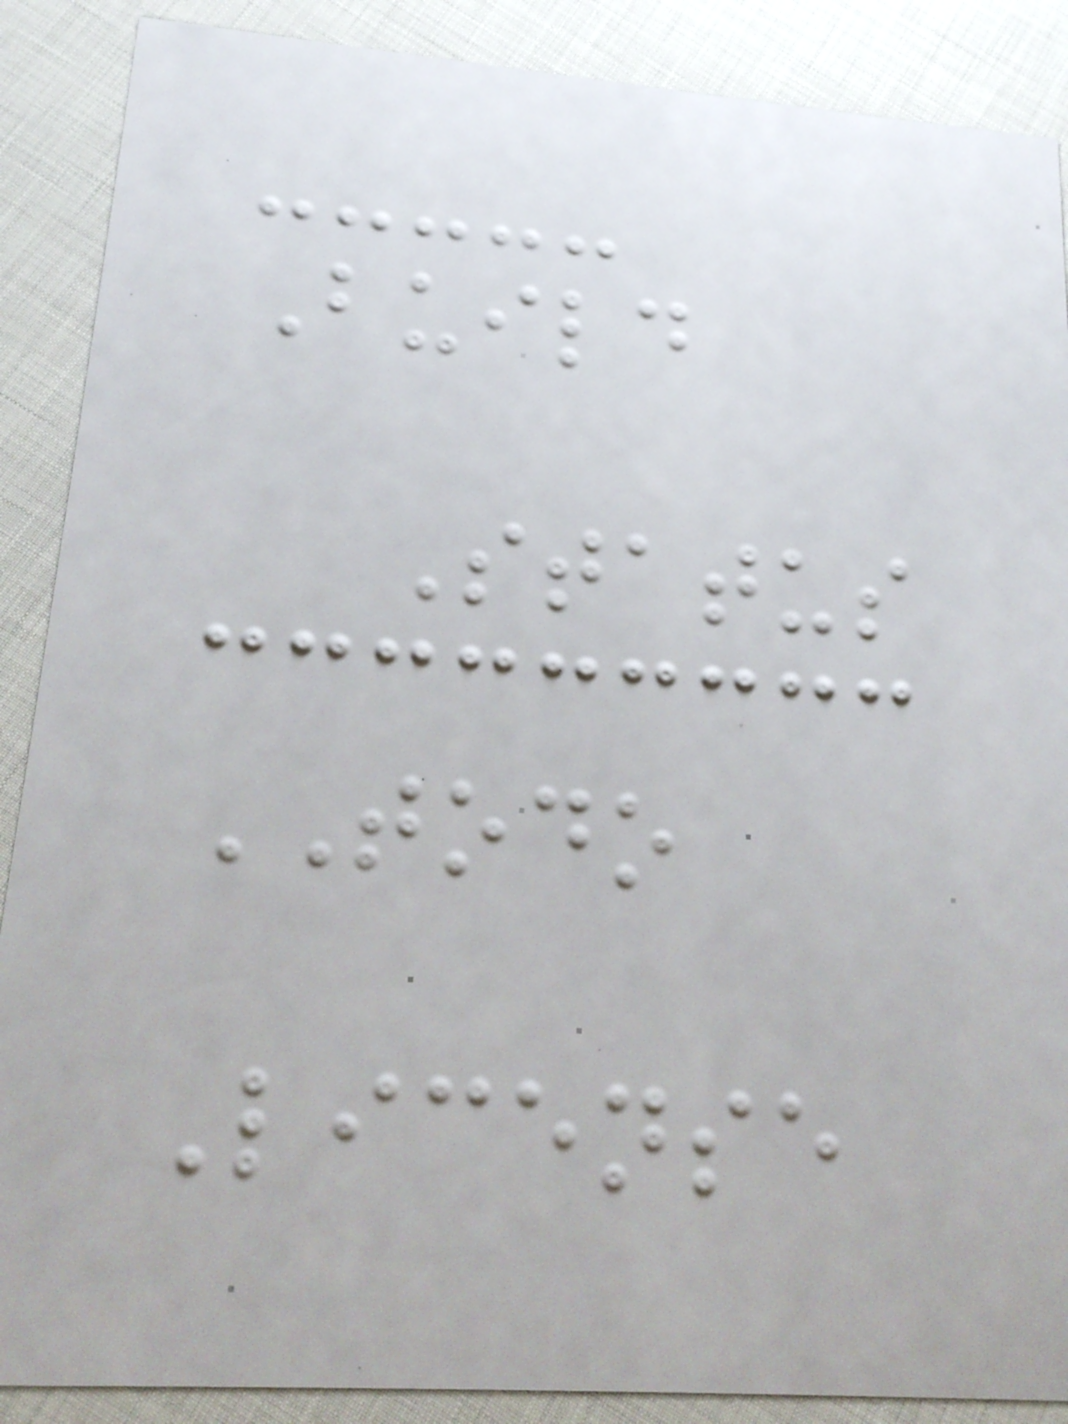Build
Status
TODO
License
